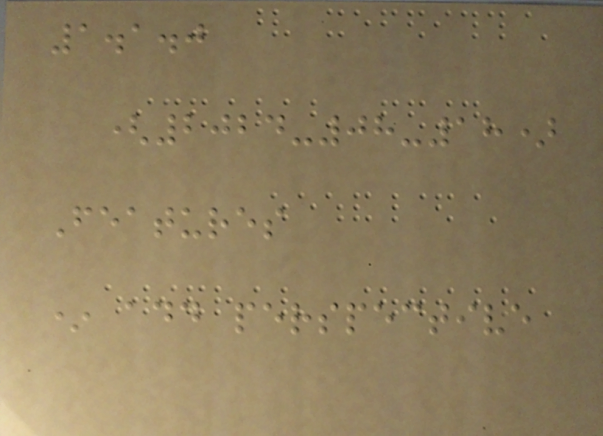1.1.0
(2024-08-18)
Features
* add perspective
